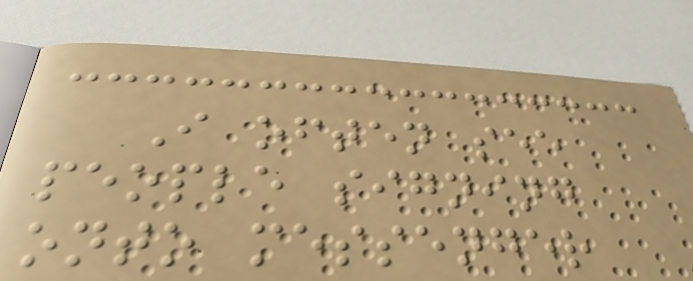I often see
people signing
onto messenger
